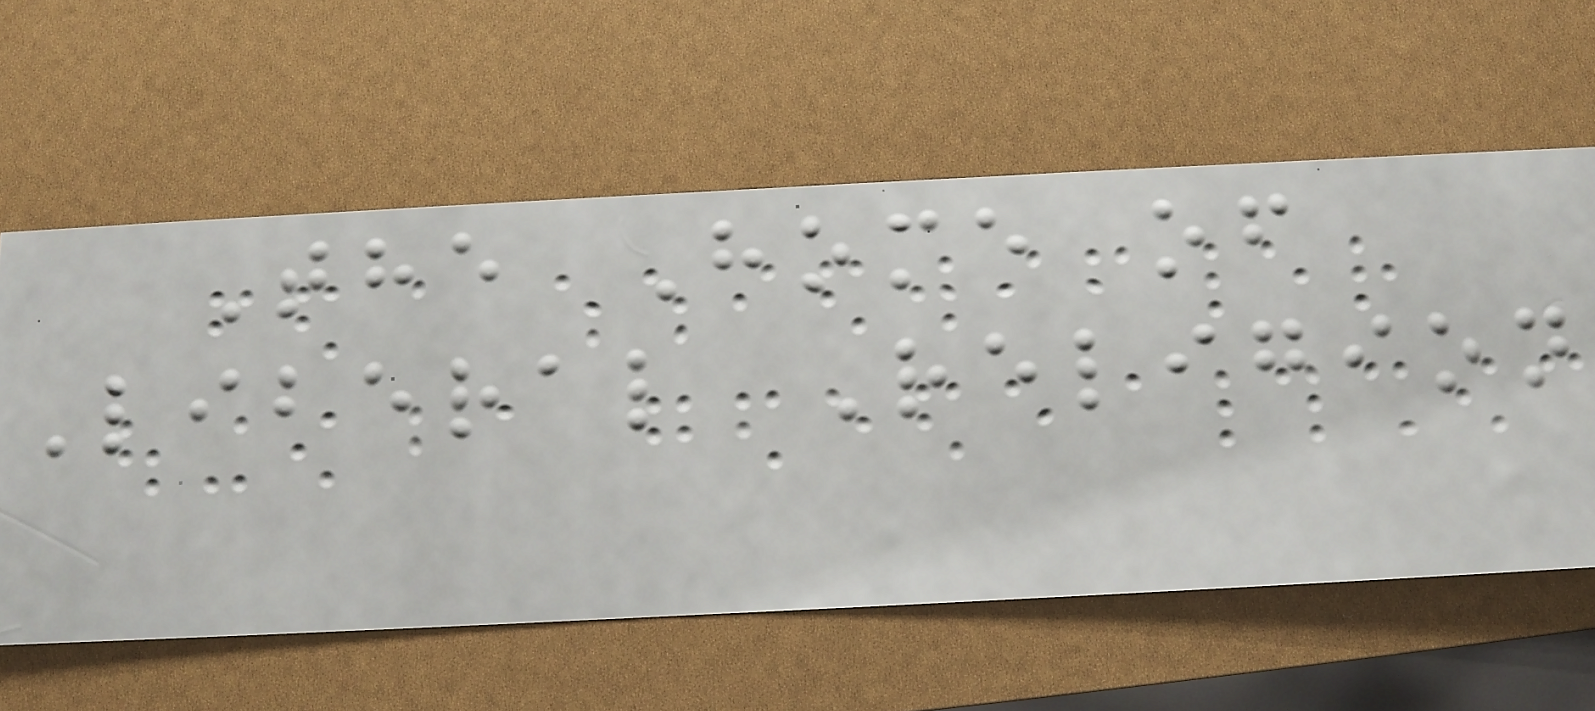The Home of
Liberal Religion
